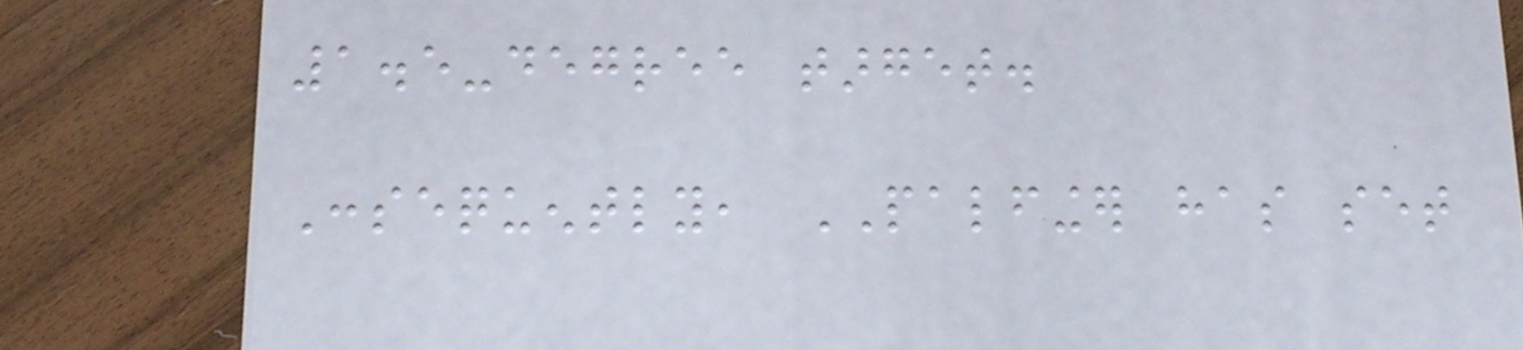1.5-degree target.
Consequently, PALFINGER has set
